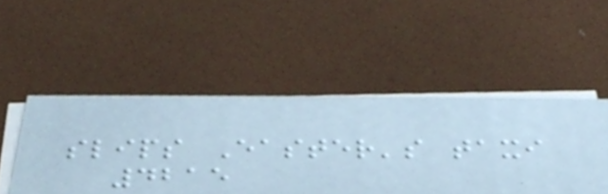slips Easter's taxi
4215
